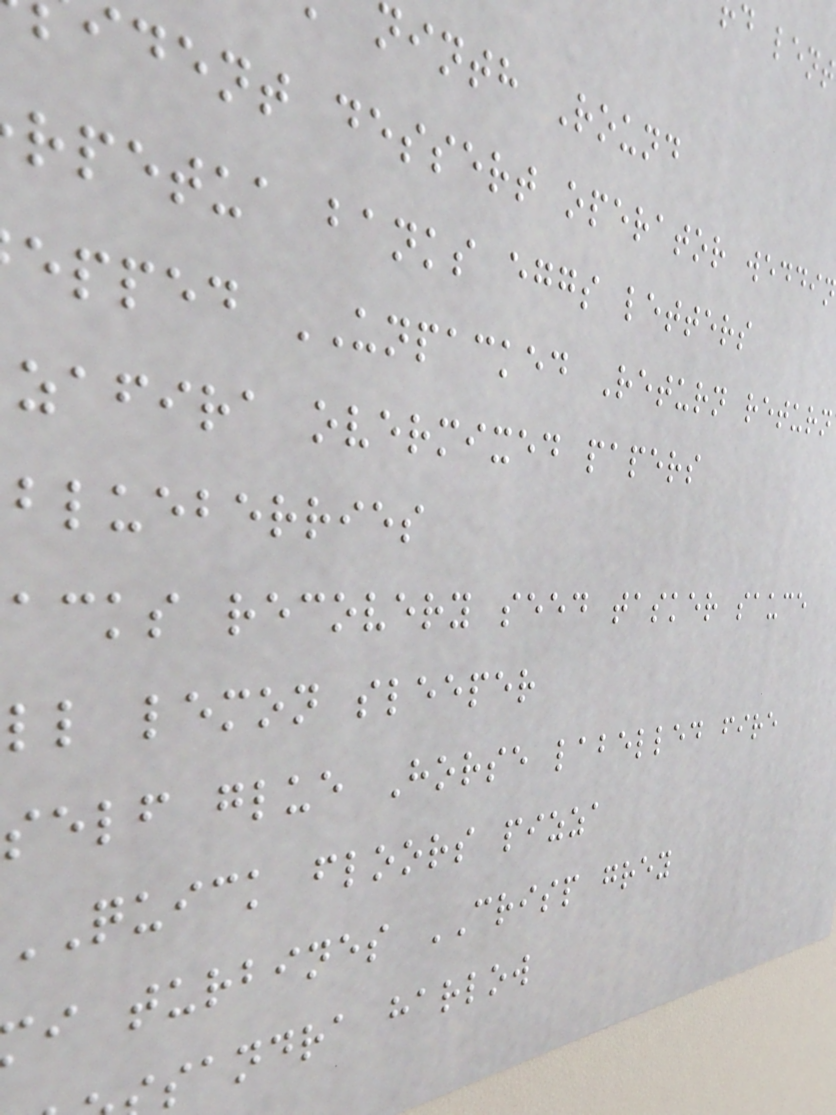ninth Round
dent dessert operator weddi
rpetua banks eggs letters
epped UNPACKED Return return
zafira overmixed papers
blueberries
acks recovery seed tasker sauce
ll lemon sleeper
self glue Horse labelled fire
QUICK floors pizza
i turbines CRISP grey
sandra harlow
